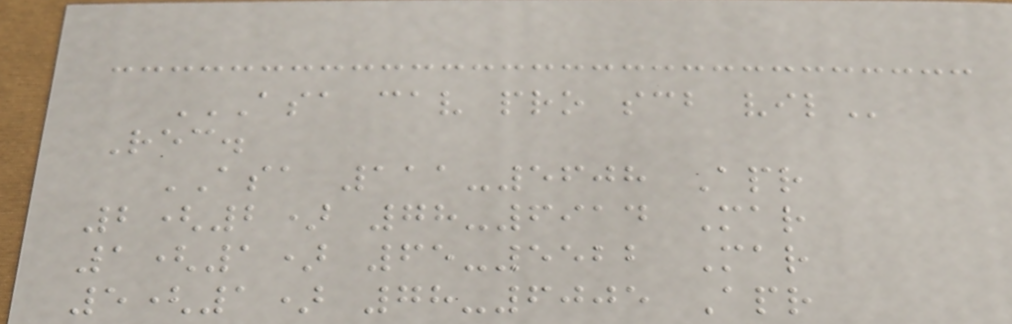ASA CAV PRO SCB VIL
Rec.
ASA 111-5608 Apr
2(2) 78-6914 Mar
1(1) 65-5522 Mar
5(1) 78-6005 Apr
